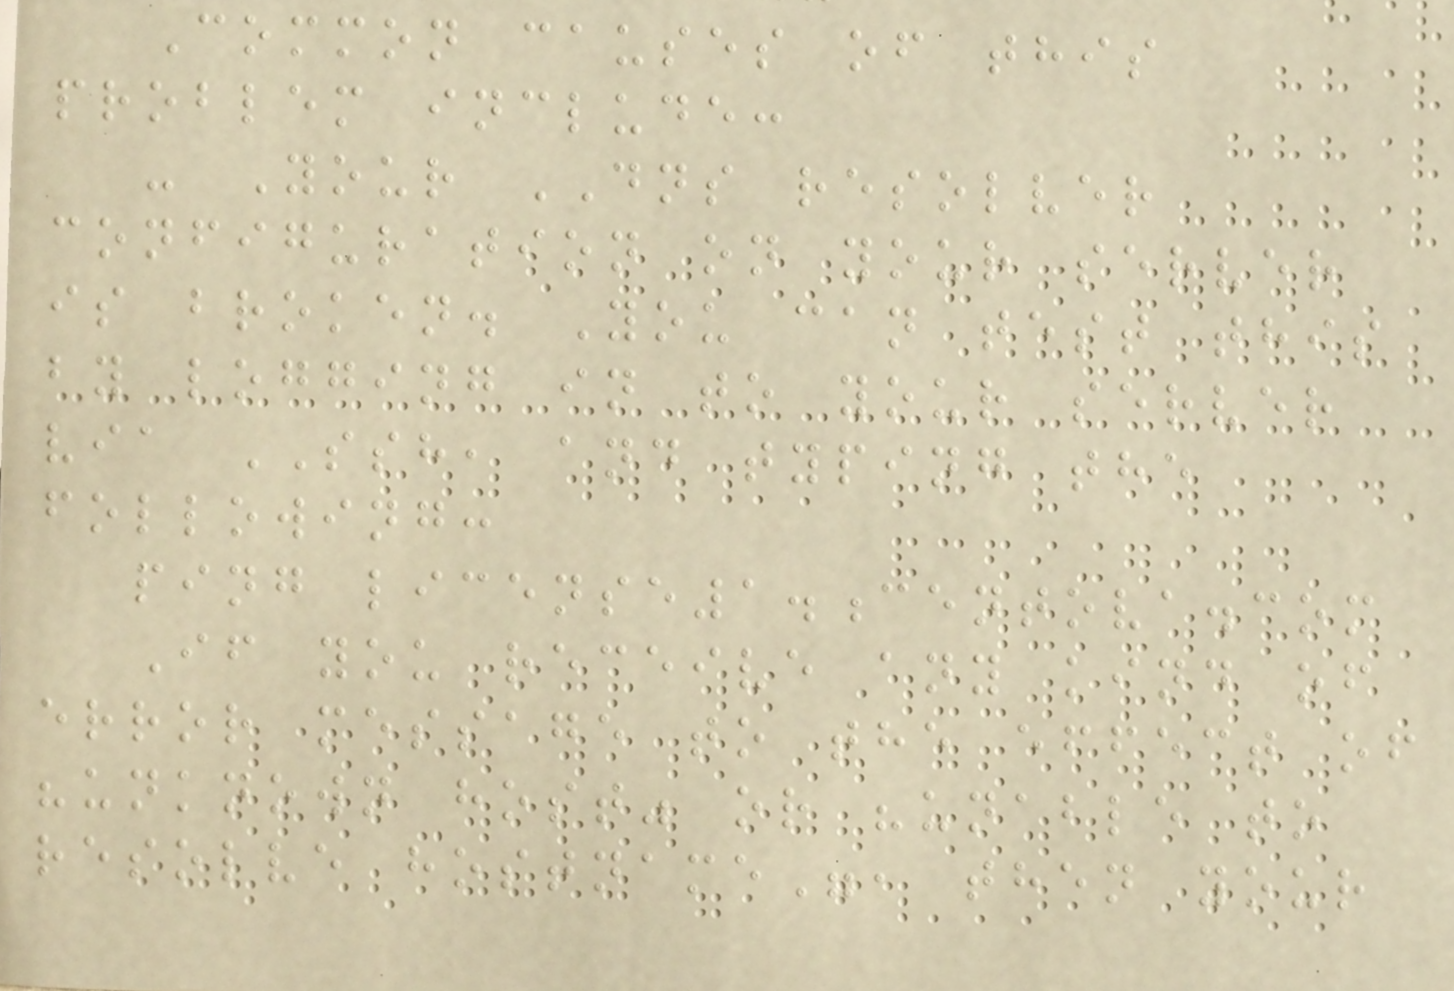Common causes of this
problem include:
- Your DNS resolver
configuration on your server
is broken. You can test this
by logging in to your server
via SSH, and typing the
following:
ping license1.centova.com
If you receive any kind of
error message to the effect of
"unknown host" or "unable to
resolve hostname", then your
